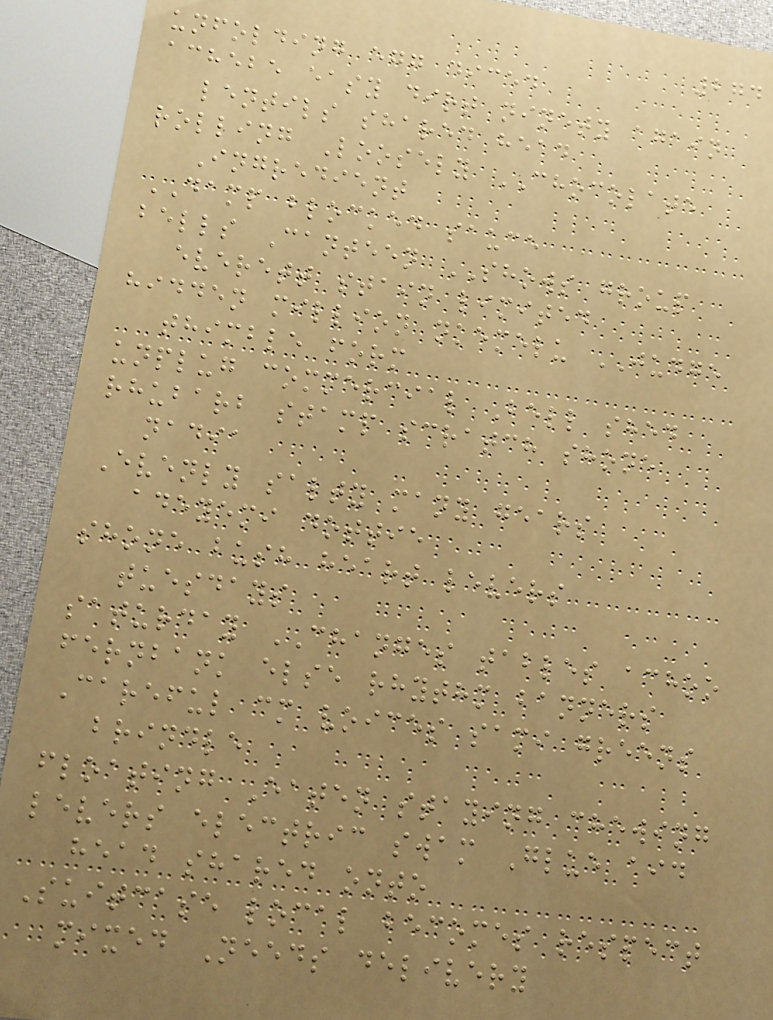274
unfolding egg diced
achebe easy dirt ninety again
lentils shared head
rolling Loosely CHOCOLATE
Ingredient
DAMP blocked sauce
bells Canteen SHOWS group
everett stain limited
hidden million nkemelu JUDGE
thimble form
unplug commercial Bell shed
rhubarb stamp scratch shone
nadia
Evenly salty many gears
adeyemi dottie
shone bush heart levers
tuesdays
saturday CHANGES tables achoo
fernbank else rhythm banners
Careful cm voices sami greens
brindle
floating Eaten staying chewing
levers electric swam Glue aid
head shared onto
Suitcase local becomes respect
mixed Needs delivery
